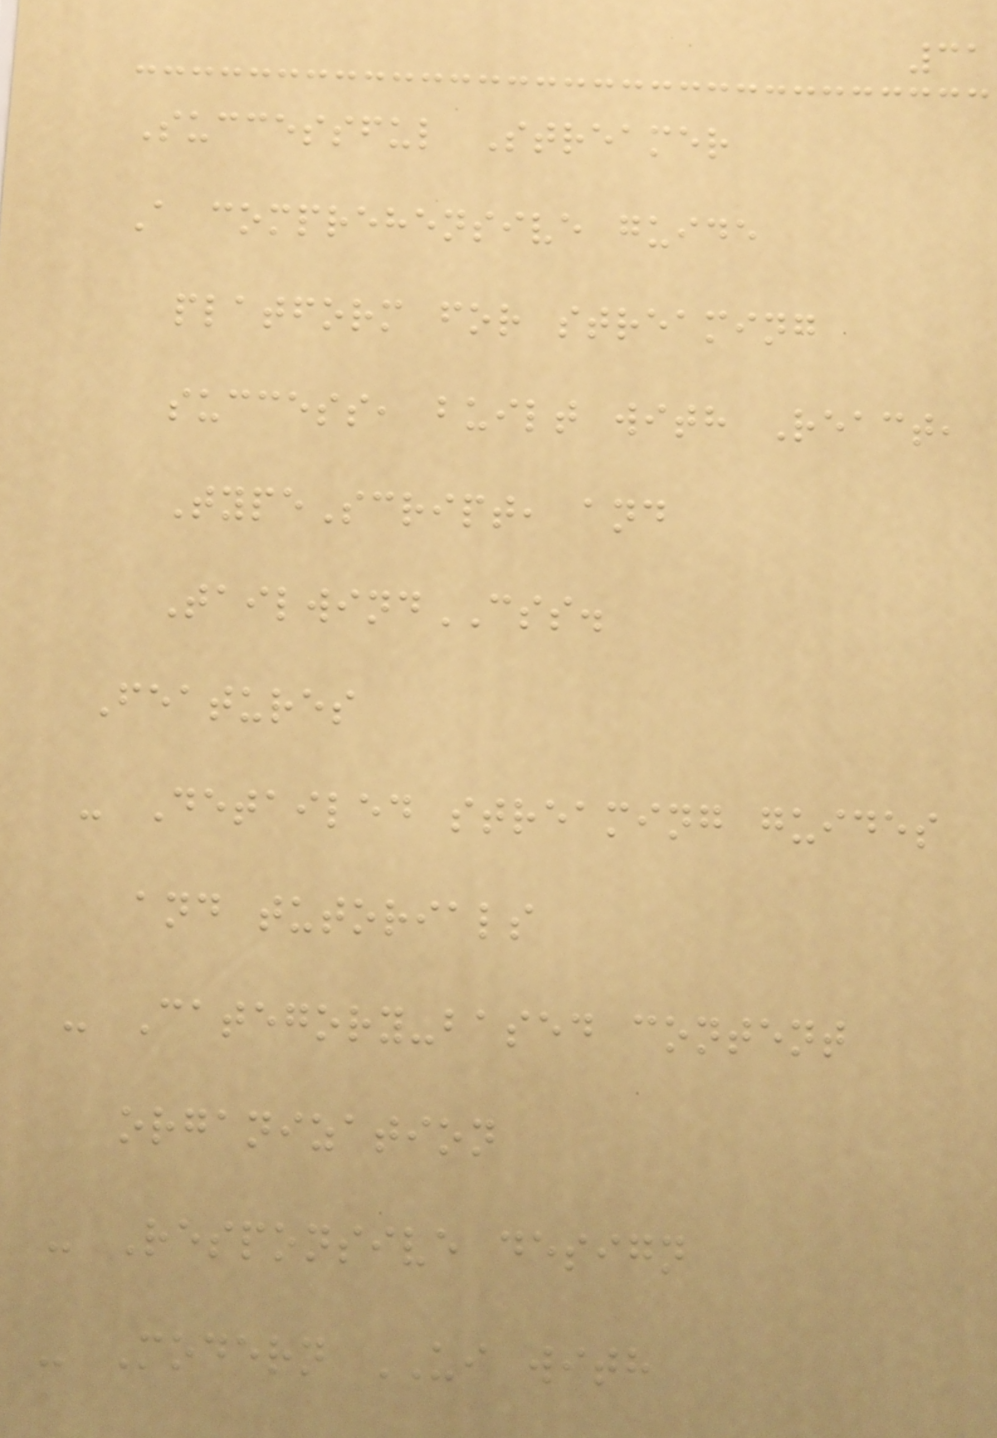31
Successful Streamer
A comprehensive guide
platform for streaming
success, built with React,
TypeScript, and
TailwindCSS.
Features
- Detailed streaming guides
and tutorials
- Category-based content
organization
- Responsive design
- Modern UI with
